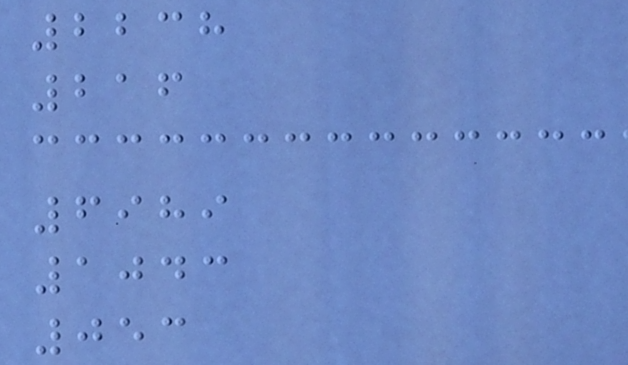2238
216
6989
1043
053
